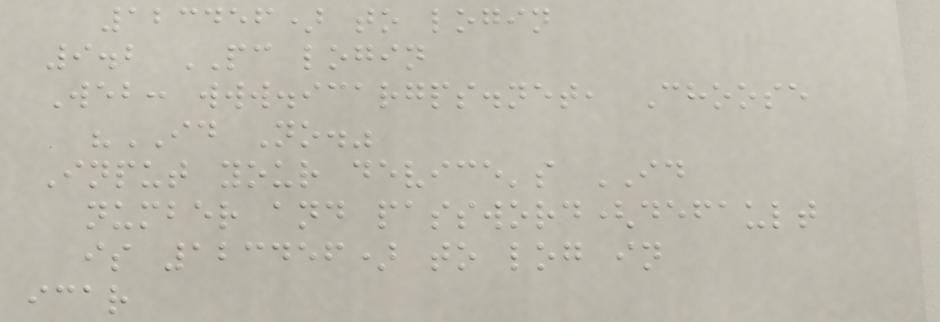123456) to login
9.2 PC login
Web: www.icargps.net, Choose
"ID No."
Input your device's ID
number and password(default
is 123456) to log in
icar
